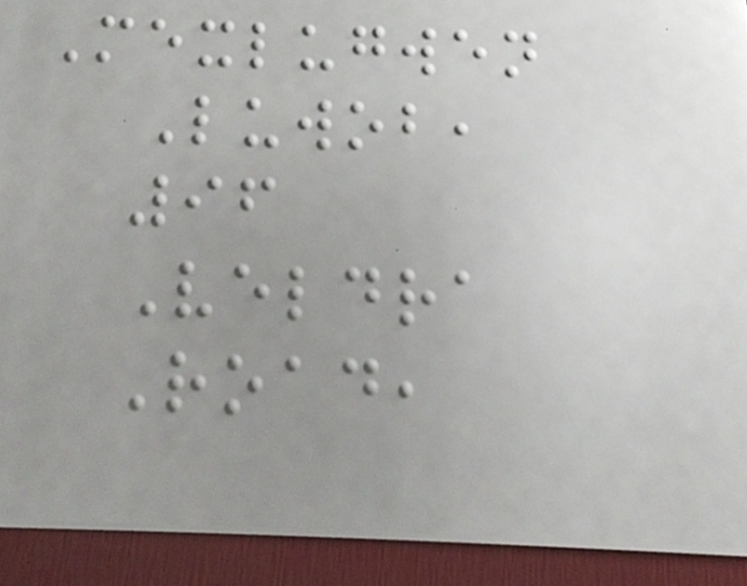Mexlugwen
Luwob,
96
Veldra
Road,
